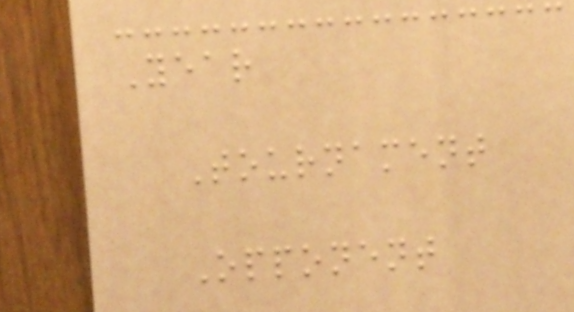Year
Tournament
Opponent
